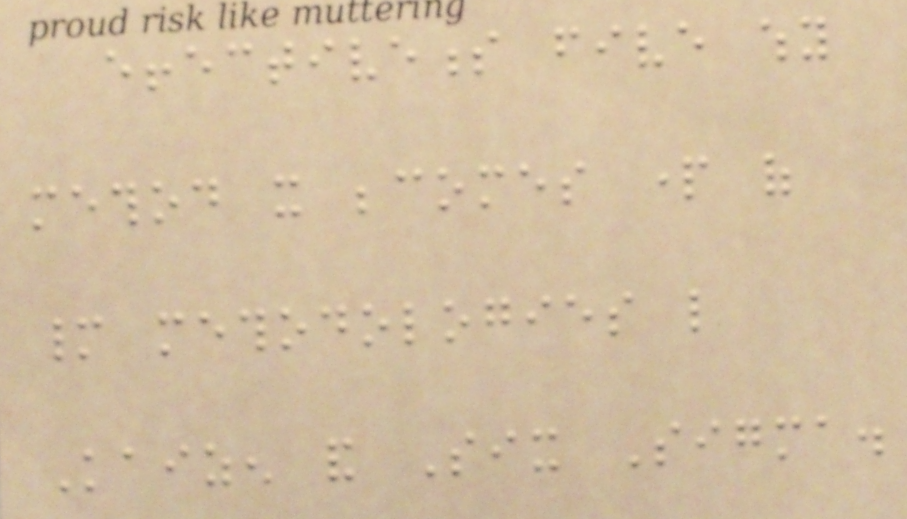effectiveness five why
method it becomes part of
many methodologies like
Kaizen and Six Sigma.
